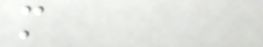m
